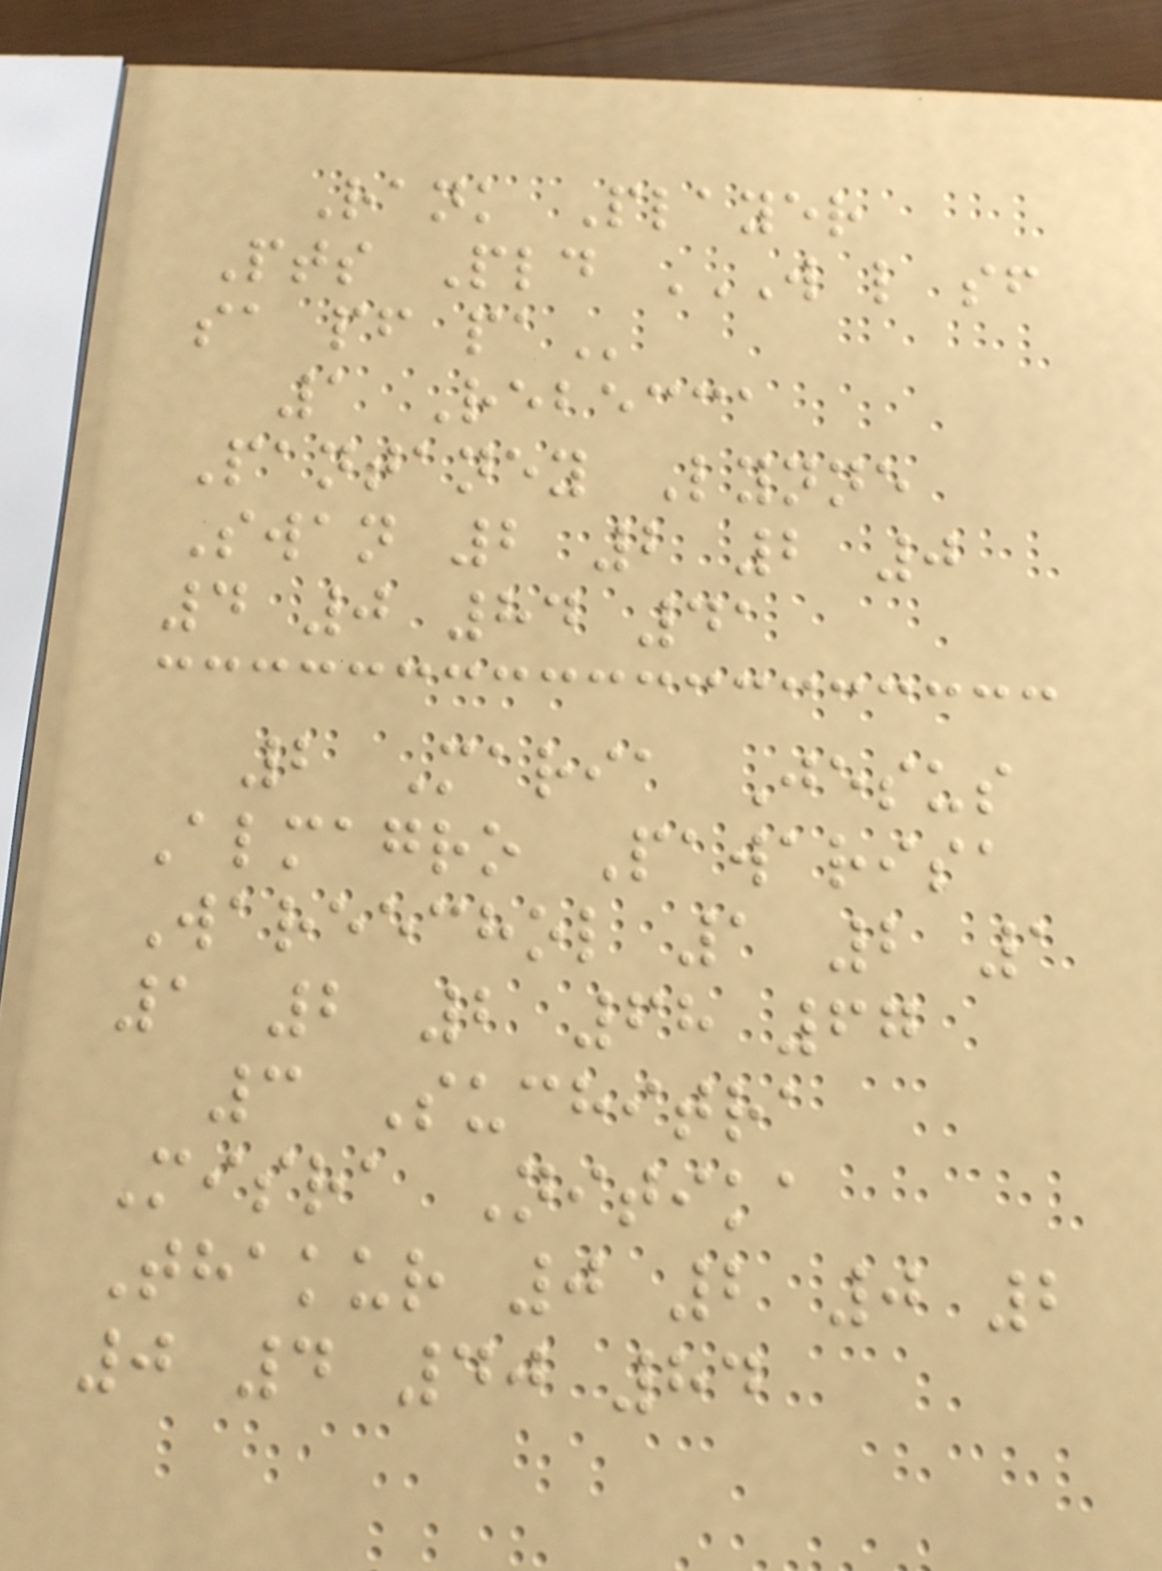Rank Player
Pts Pld W L SF
SA PF PA
1 Rebecca
Pantaney Lynne
Swan 2 2 2 0
4 0 84 41
2 Maria Jesus
Almagro Pawarisa
Wareechol 1 2 1
1 2 2 68 67
3 Suchitra
Misra Nitika
Thakur 0 2 0 2
0 4 40 84
